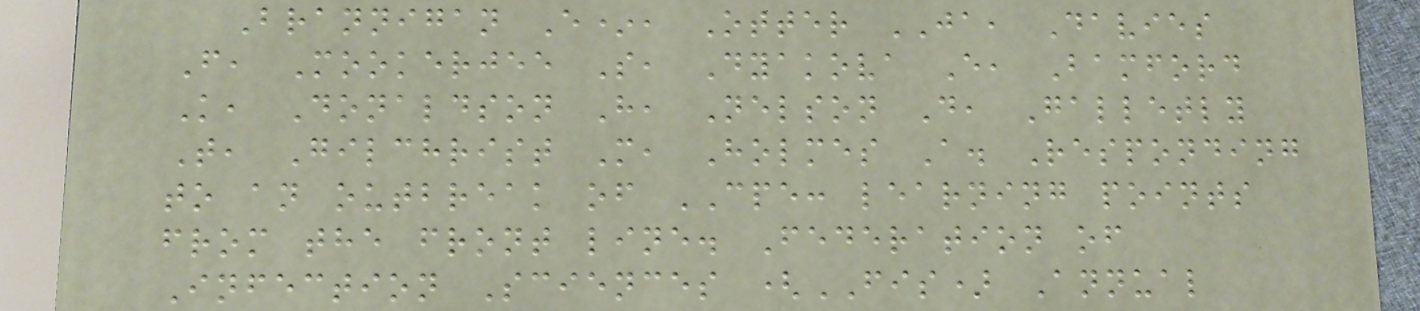Brannigan E*, Otter JA, Davies
F, Mookerjee S, Dyakova E, Bamford
K, Donaldson H, Nelson D, Galletly
T, Gilchrist M, Holmes A. Responding
to an outbreak of CPE: learning points
from the front line. Federation of
Infection Sciences (FIS) Annual
